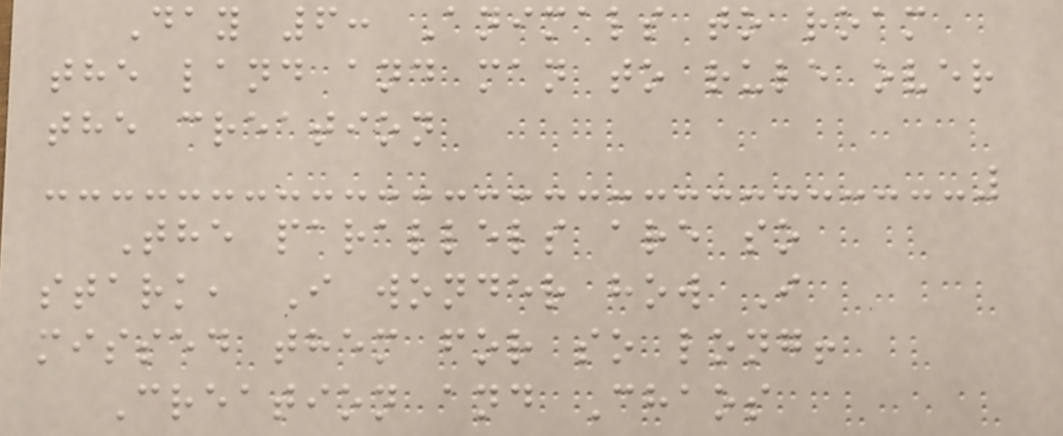Day 6: Animals to roam
the land and man to rule over
the creation
The parallels are so
stark, I wonder how I
missed them for so long!
Creation and Chaos
